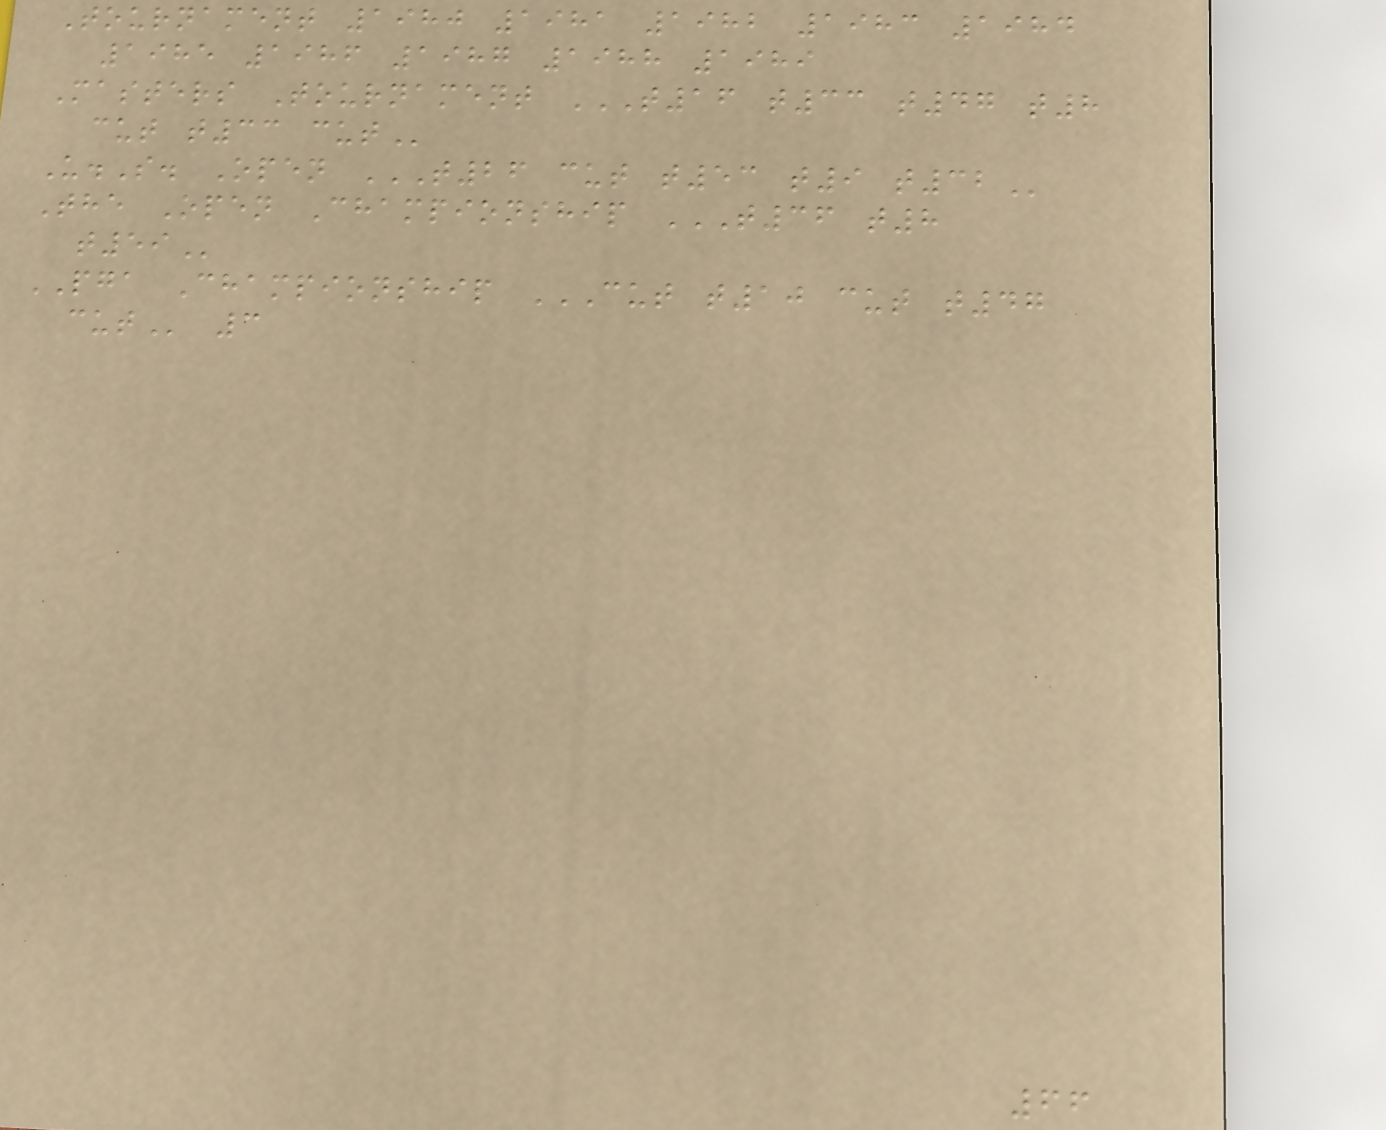Tournament 1980 1981 1982 1983 1984
1985 1986 1987 1988 1989
Masters Tournament T16 T33 T47 T8
CUT T33 CUT
U.S. Open T26 CUT T53 T9 T32
The Open Championship T36 T8
T59
PGA Championship CUT T10 CUT T47
CUT 3
66
